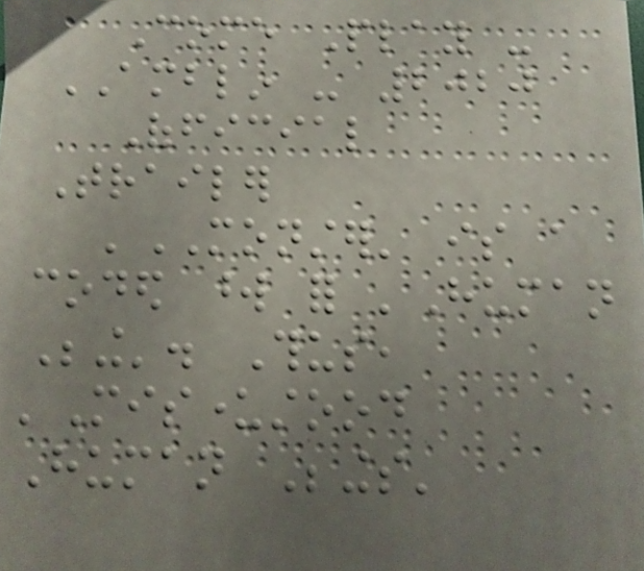Come Play -
AMBLIN - 2020
Official
Trailer
'MONSTER' is a
coded word for 'Human
Being'. Thus,
'Misunderstood
Human Beings'
